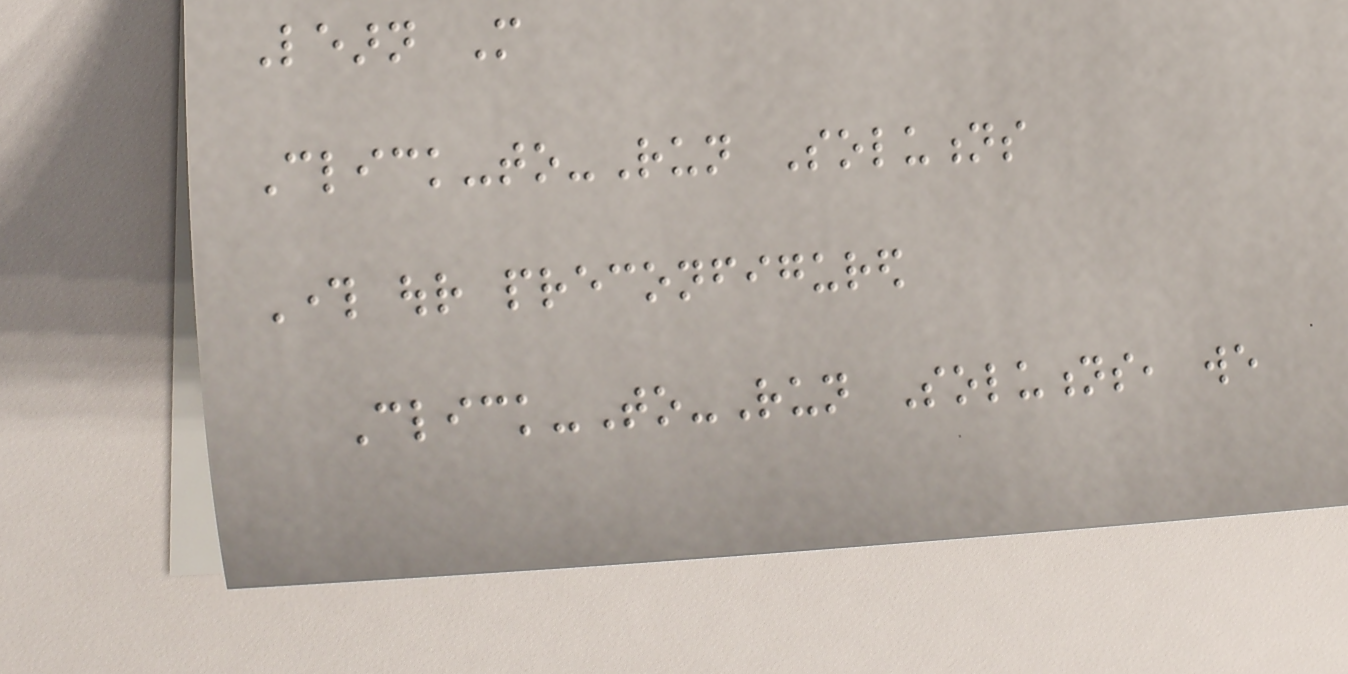Learn More
Click-to-Run Solutions
Through our preconfigured
Click-To-Run Solutions, we
